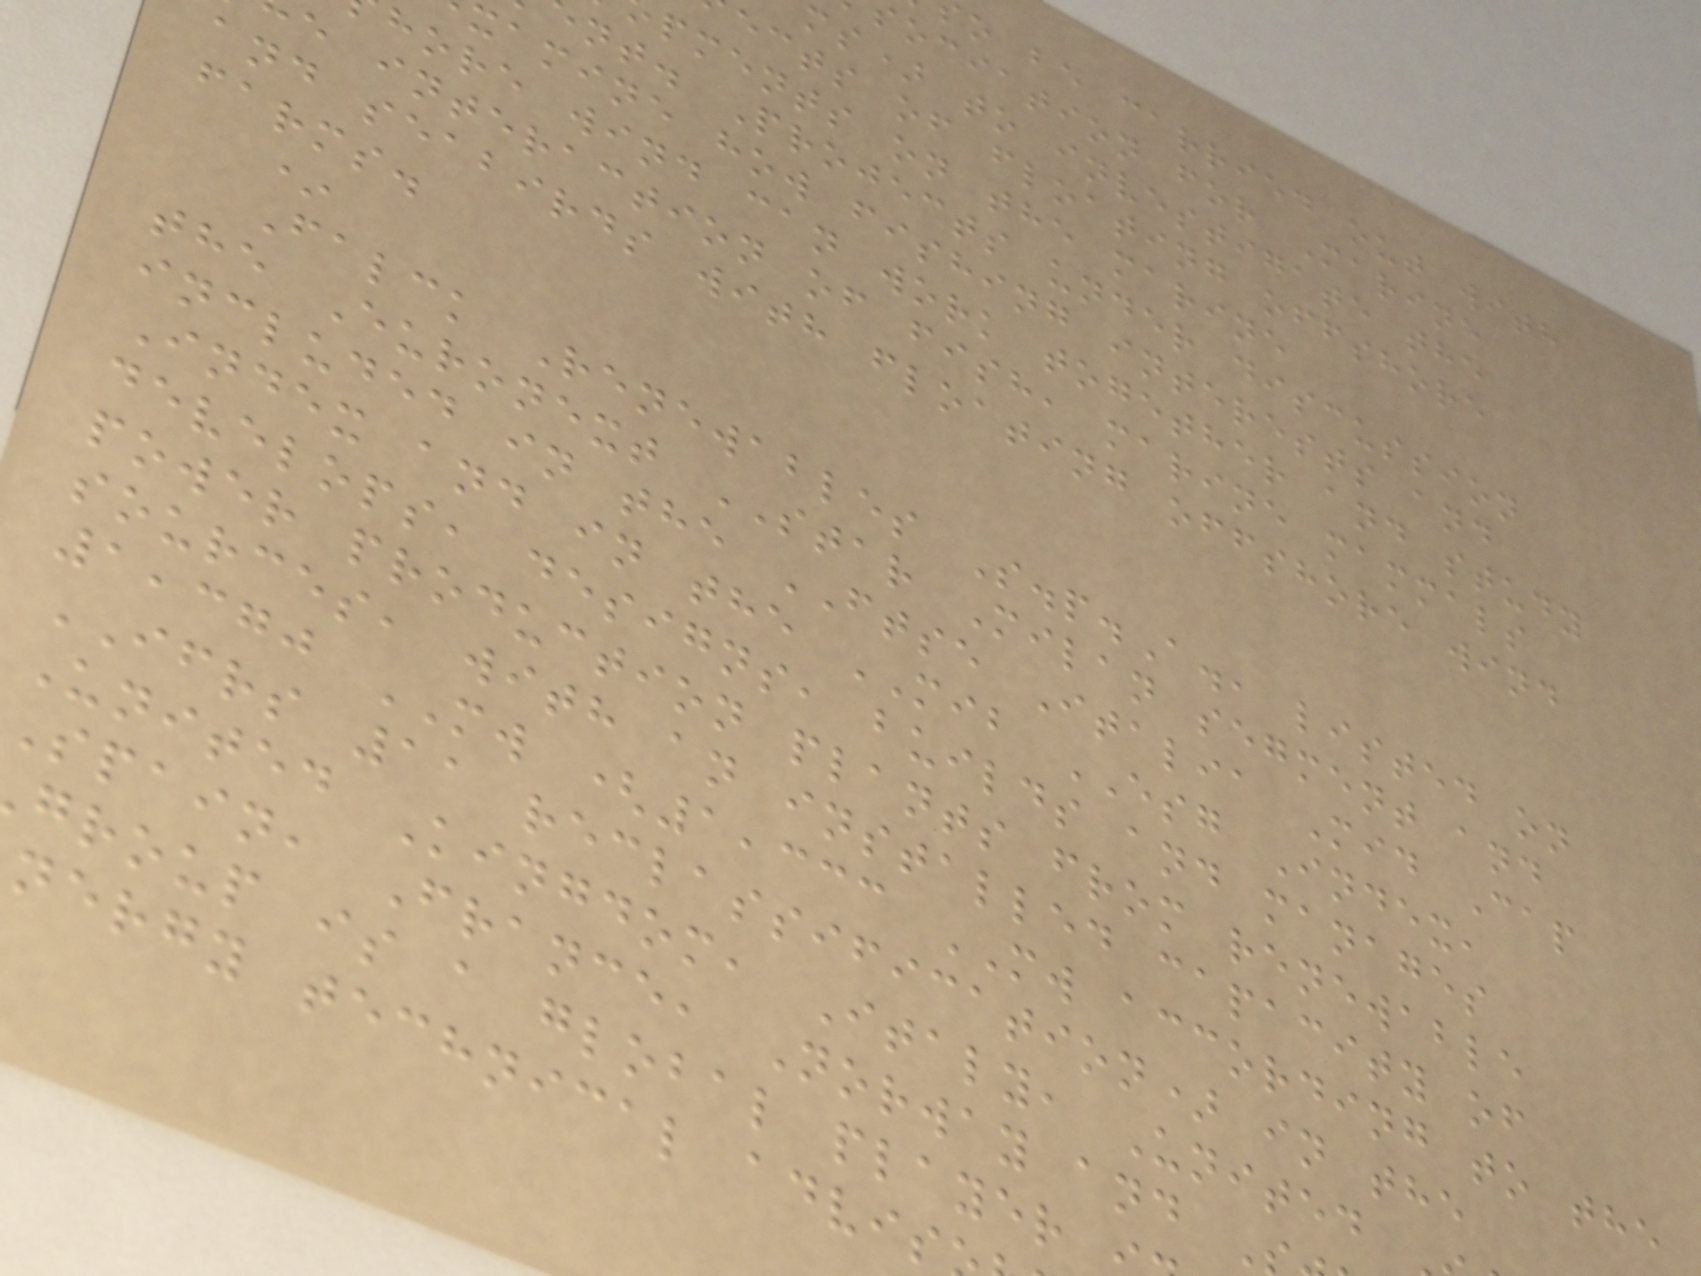o be carried out with
ociation for Marine
ms) to investigate the
ects of floating offshore
pments on the marine
nt. Projects under discussion
xamine how fishing interests and
hore wind can work together and study
e interaction of fish, marine mammals
and seabirds with floating offshore wind
farms.
*
Falck Renewables S.p.A., listed on
the Euronext STAR Milan segment and
included in the FTSE Italia Mid Cap
Index and in the MIB ESG Index,
develops, designs, builds and manages
power production plants from renewable
sources, with an installed capacity of
1,370 MW (1,333 MW according to the
IFRS 11 reclassification) in the
United Kingdom, Italy, United
spain, France, Norway and
group is a global player
nergy technical advis
